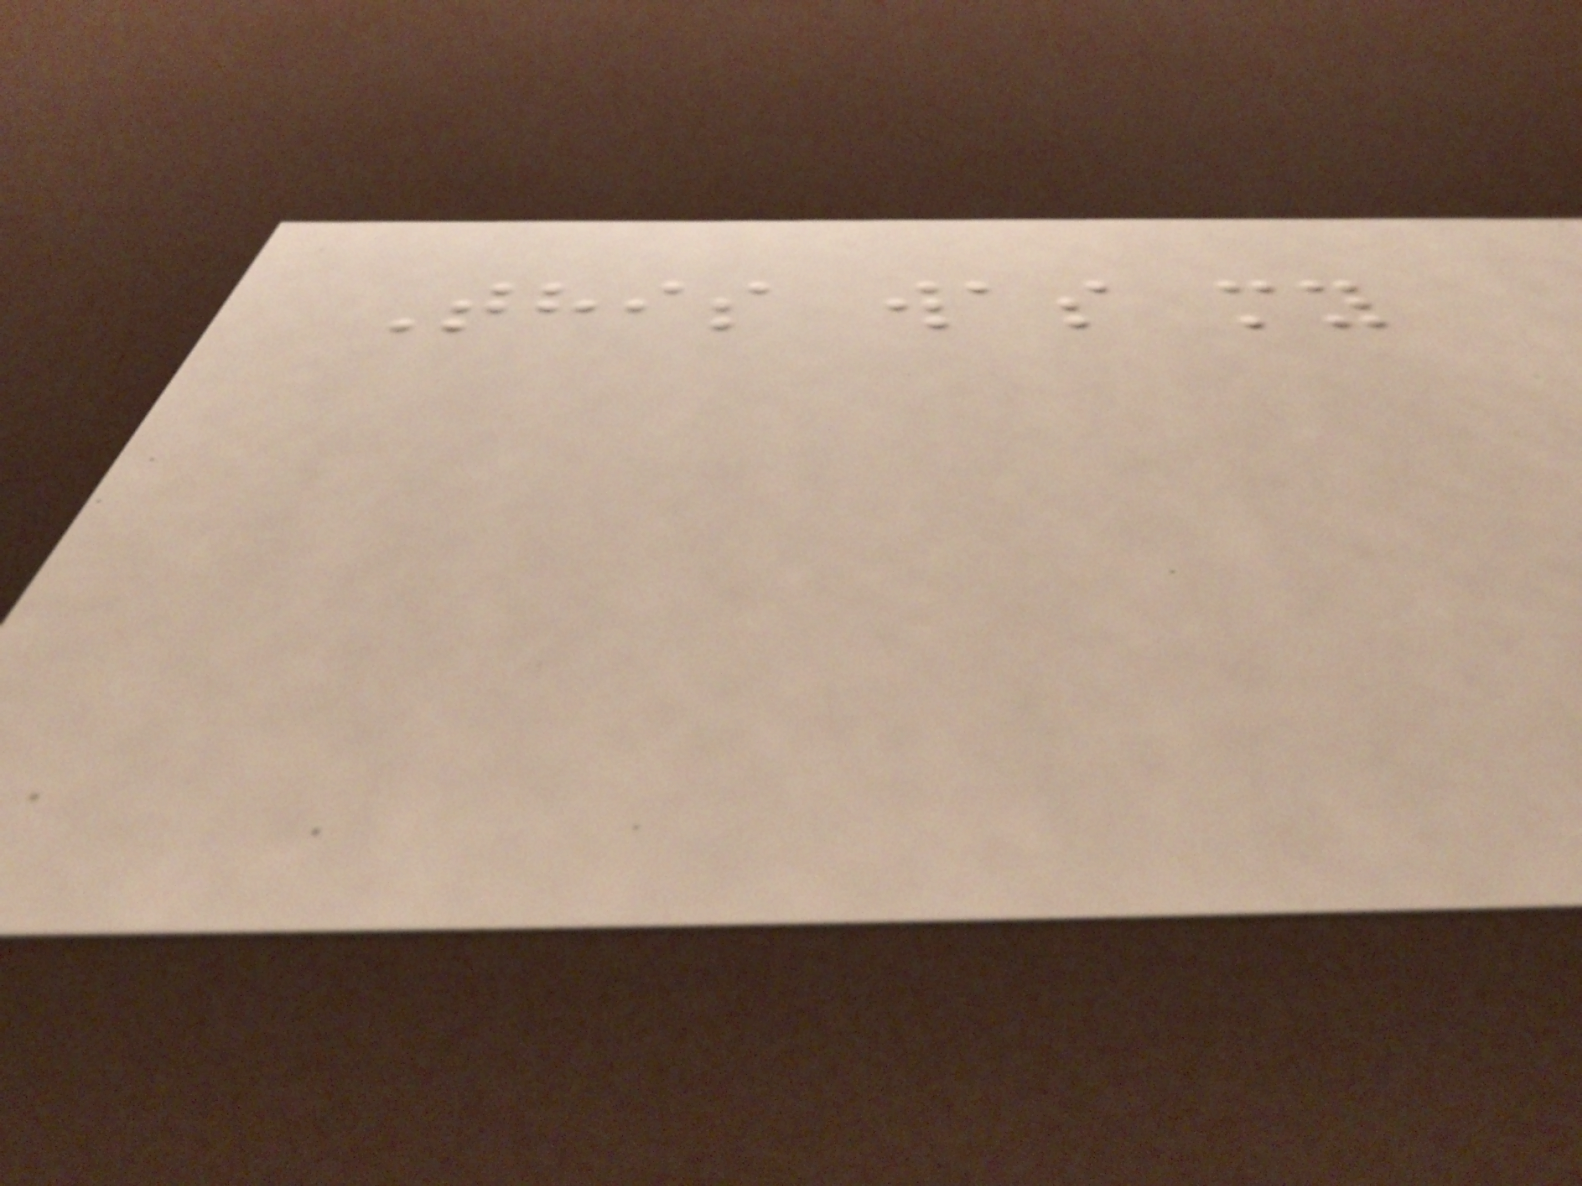This was my
